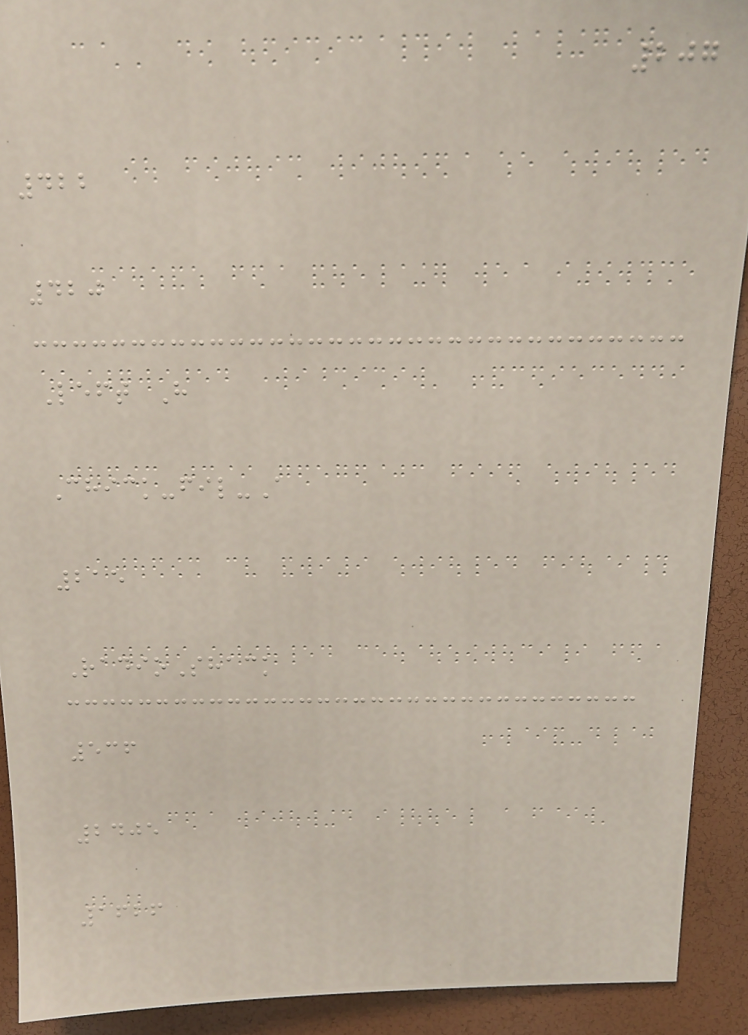207
422
420
Left H
Chick-fil-A
215
RadioShack
536
2405
1626
